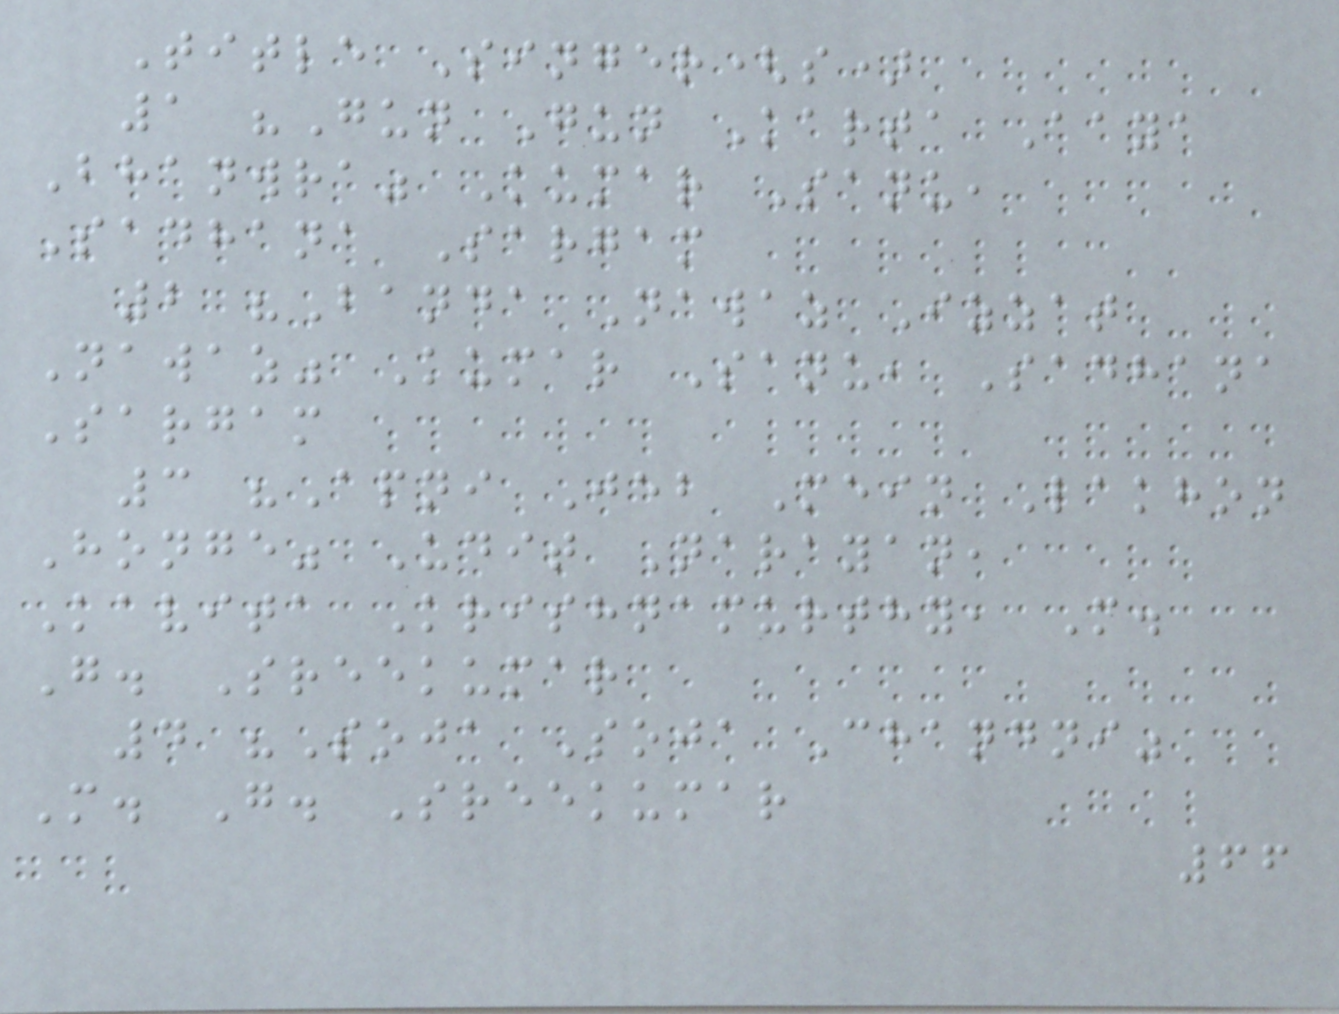Title Singer(s)
1 "Gun Gun Karta Aaya
Bhanwra" Kumar Sanu,
Sadhana Sargam
2 "Banda Nawaz Izzat
Nawaz" Kumar Sanu, Sadhana
Sargam
3 "Apni Jeb Mein Lakhon
Honge" Udit Narayan,
Kavita Krishnamurthy, M.
G. Sreekumar
4 "Soja Soja Chandni"
M. G. Sreekumar
66
